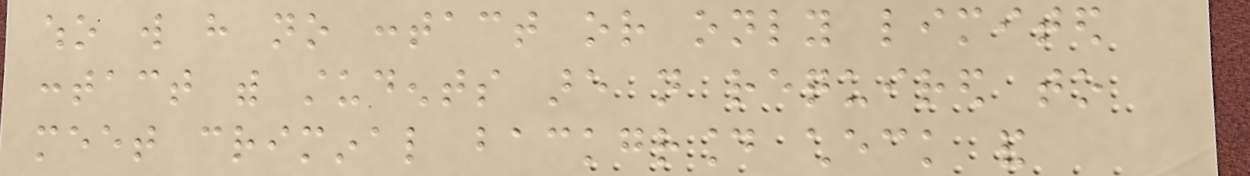who will have no contact or only limited
contact with students are not required to
meet criminal background check and
